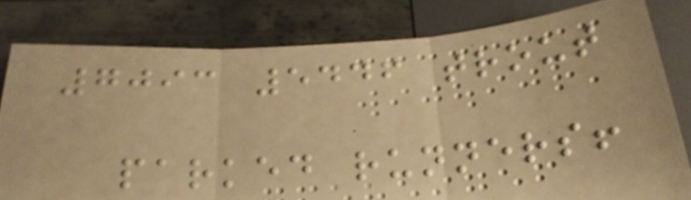7093 5446 trout
parked runners!
